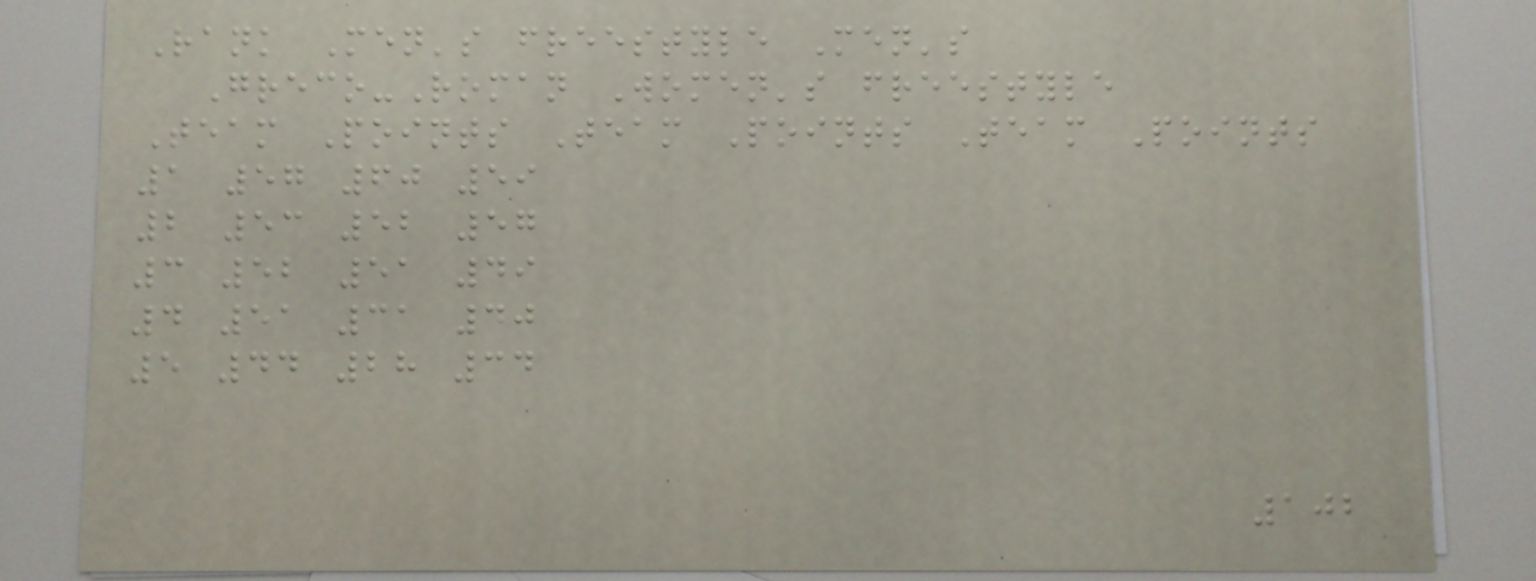Rank Men's freestyle Men's
Greco-Roman Women's freestyle
Team Points Team Points Team Points
1 57 60 59
2 53 52 57
3 52 51 49
4 51 31 40
5 44 28 34
102
